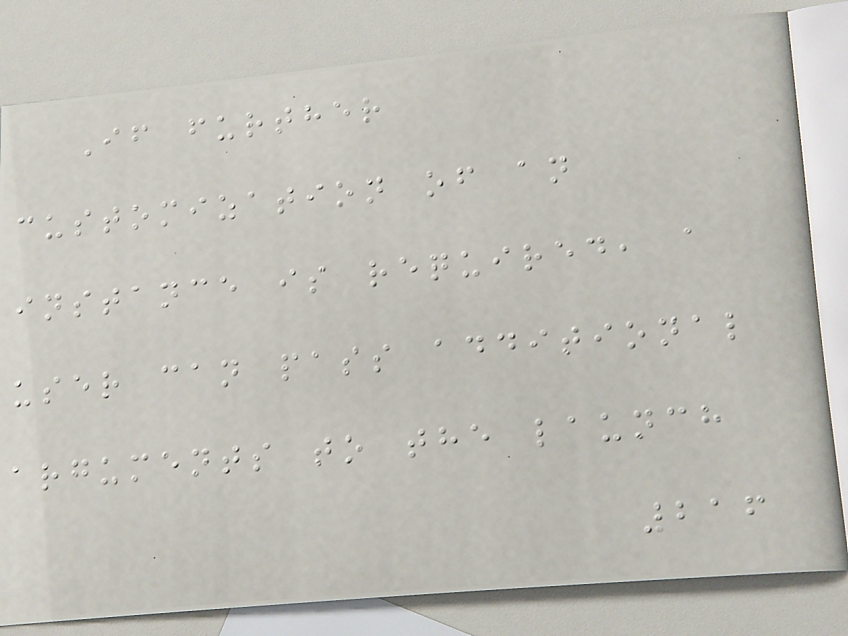If further
customization of an
instance is required, a
user can pass additional
arguments to the launch
216
